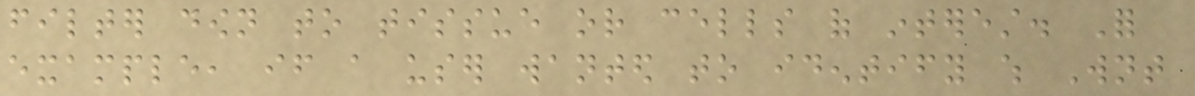filter down to tissue or cells of interest. For
example, if a user wanted to identify which Wnt
